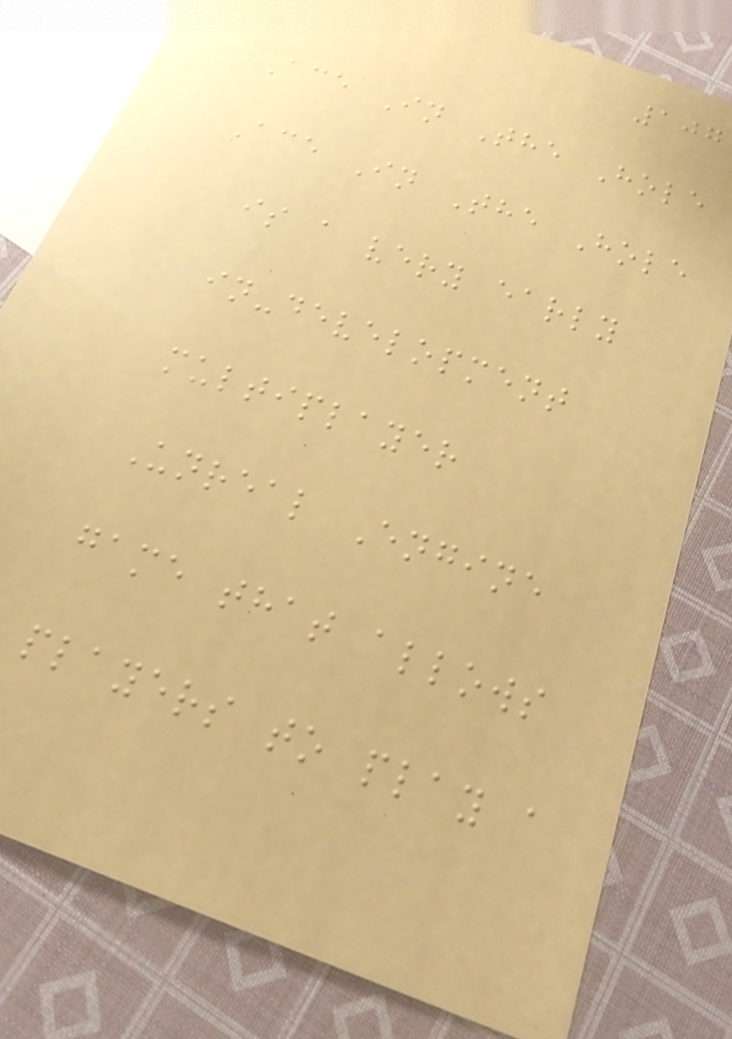107
Ace In The Hole
Ace In The Hole
is a very early
in-development
multiplayer
Unreal Engine
game that allows
players to play a
